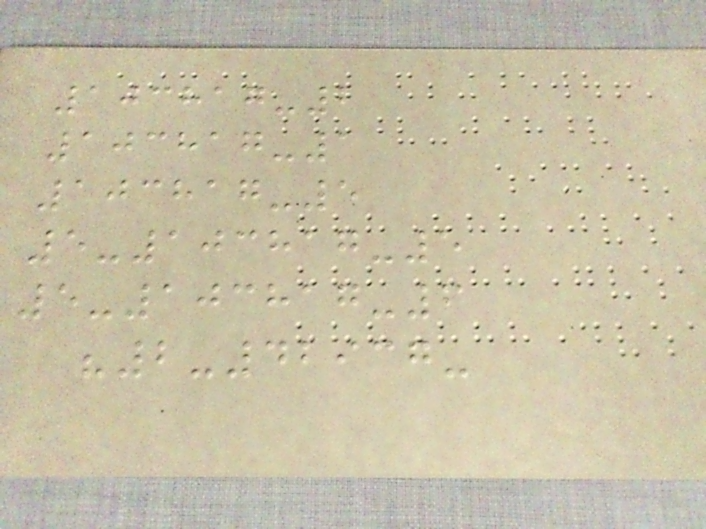103817-2
103817-1
103817-5
5-103817-5
5-103817-6
"2-42937-
